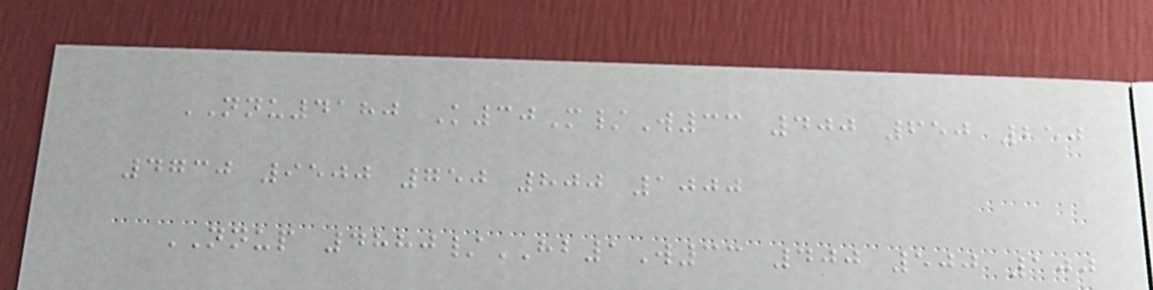NNU4180 K30M/W33 400 650 250
4730 9500 750 800 1000
NNUP 4880/HB1W33 400 500 100
